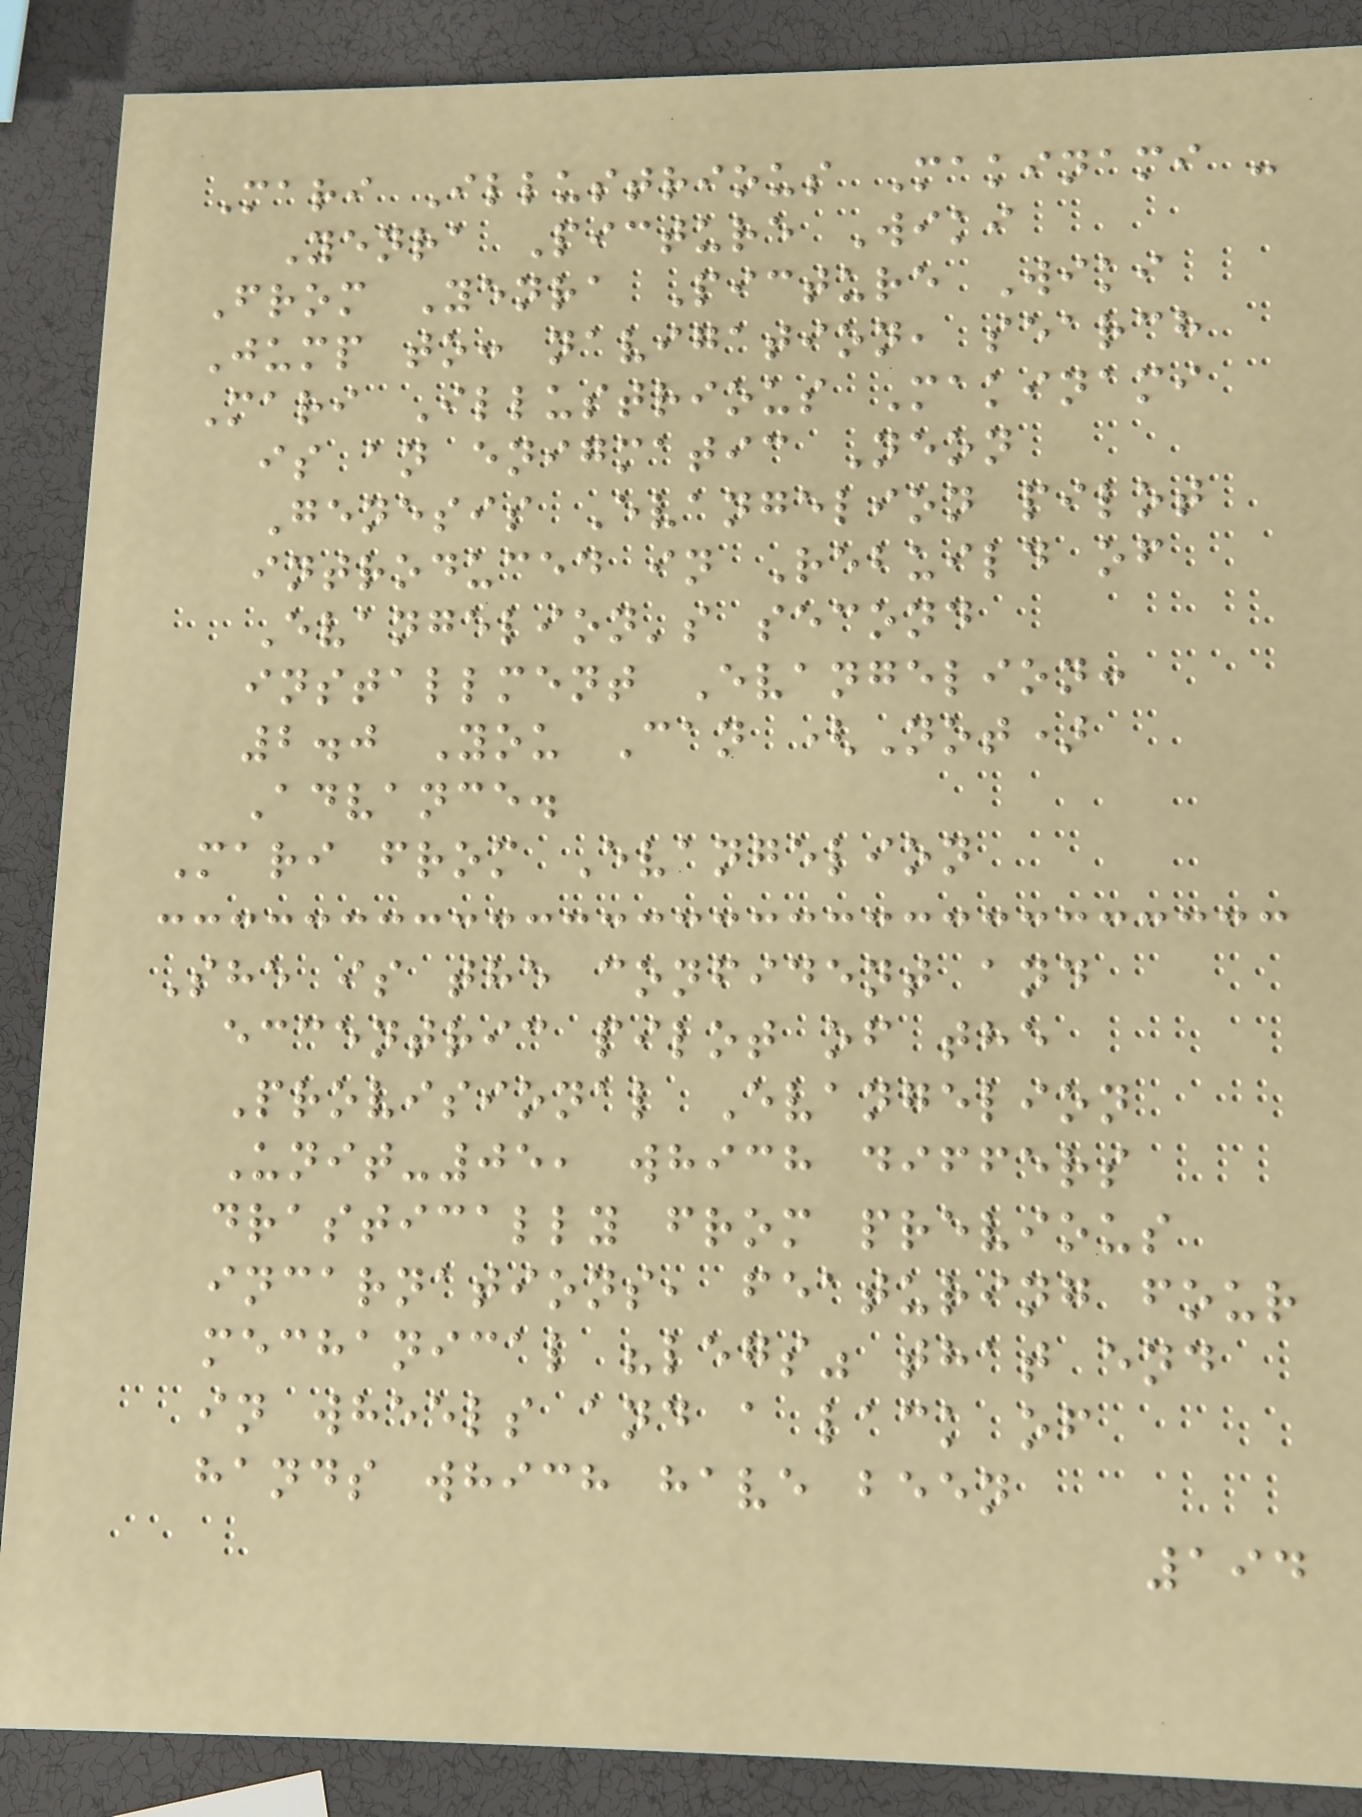Mari Illustrious Makinami -
Yenra Picture Wiki
From Yenra Picture Wiki
Jump to: navigation, search
Mari Illustrious Makinami
is an enigmatic Neon
Genesis Evangelion pilot
introduced in Rebuild of
Evangelion's second
installment Evangelion:
2.0 You Can (Not)
Advance.
Mari from Evangelion
She is the confident and
eccentric pilot of the
Provisional Evangelion
Unit-05, which differs
drastically from previous
incarnations, featuring four
mechanical "legs" that end
in wheels and a lack of
hands which have been
194
